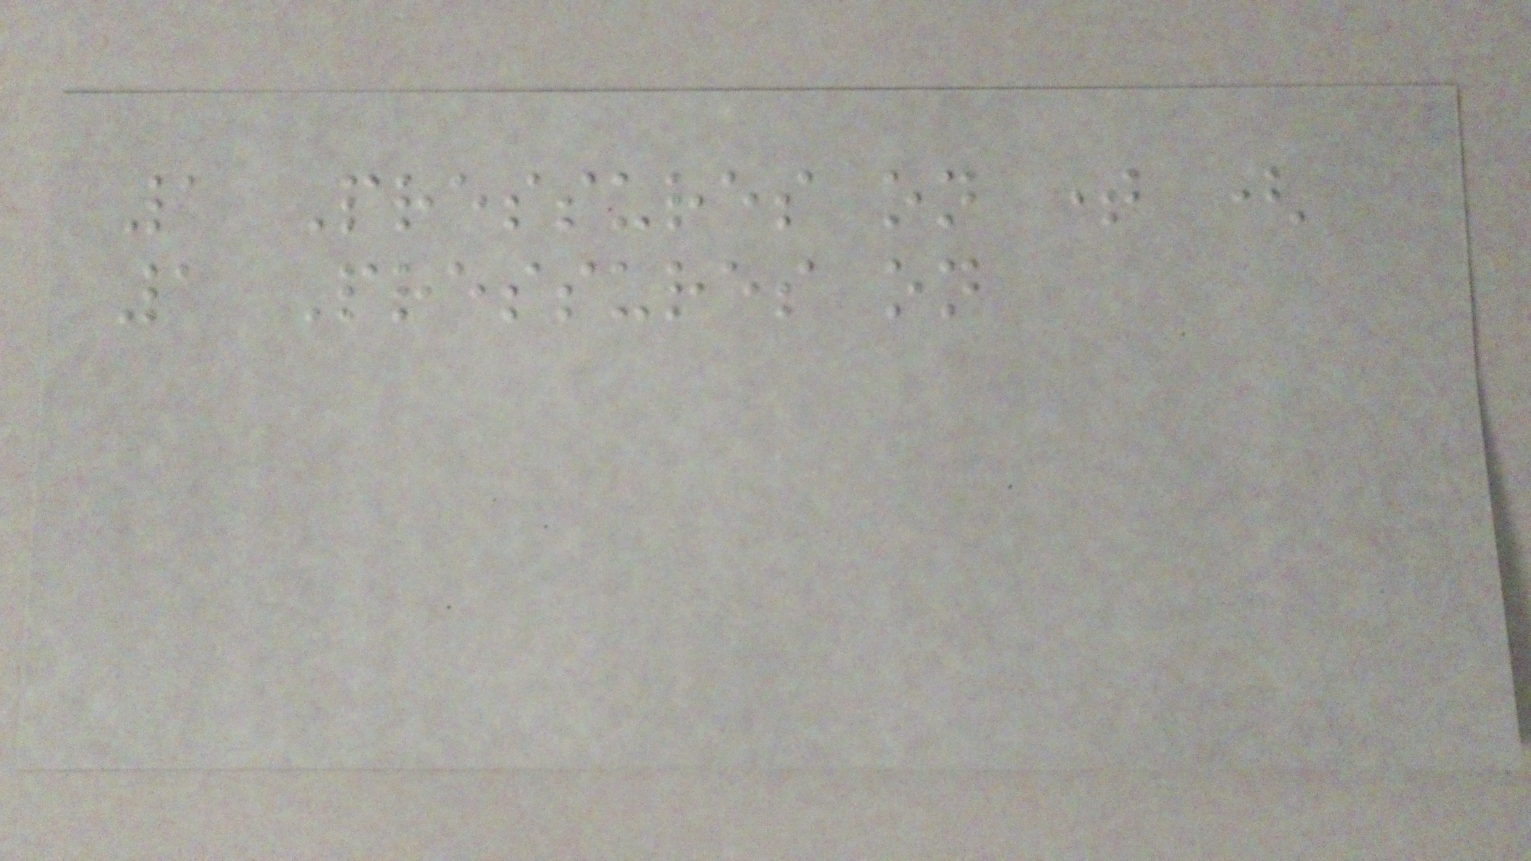1 Pressures on time (
1 Pressures on
